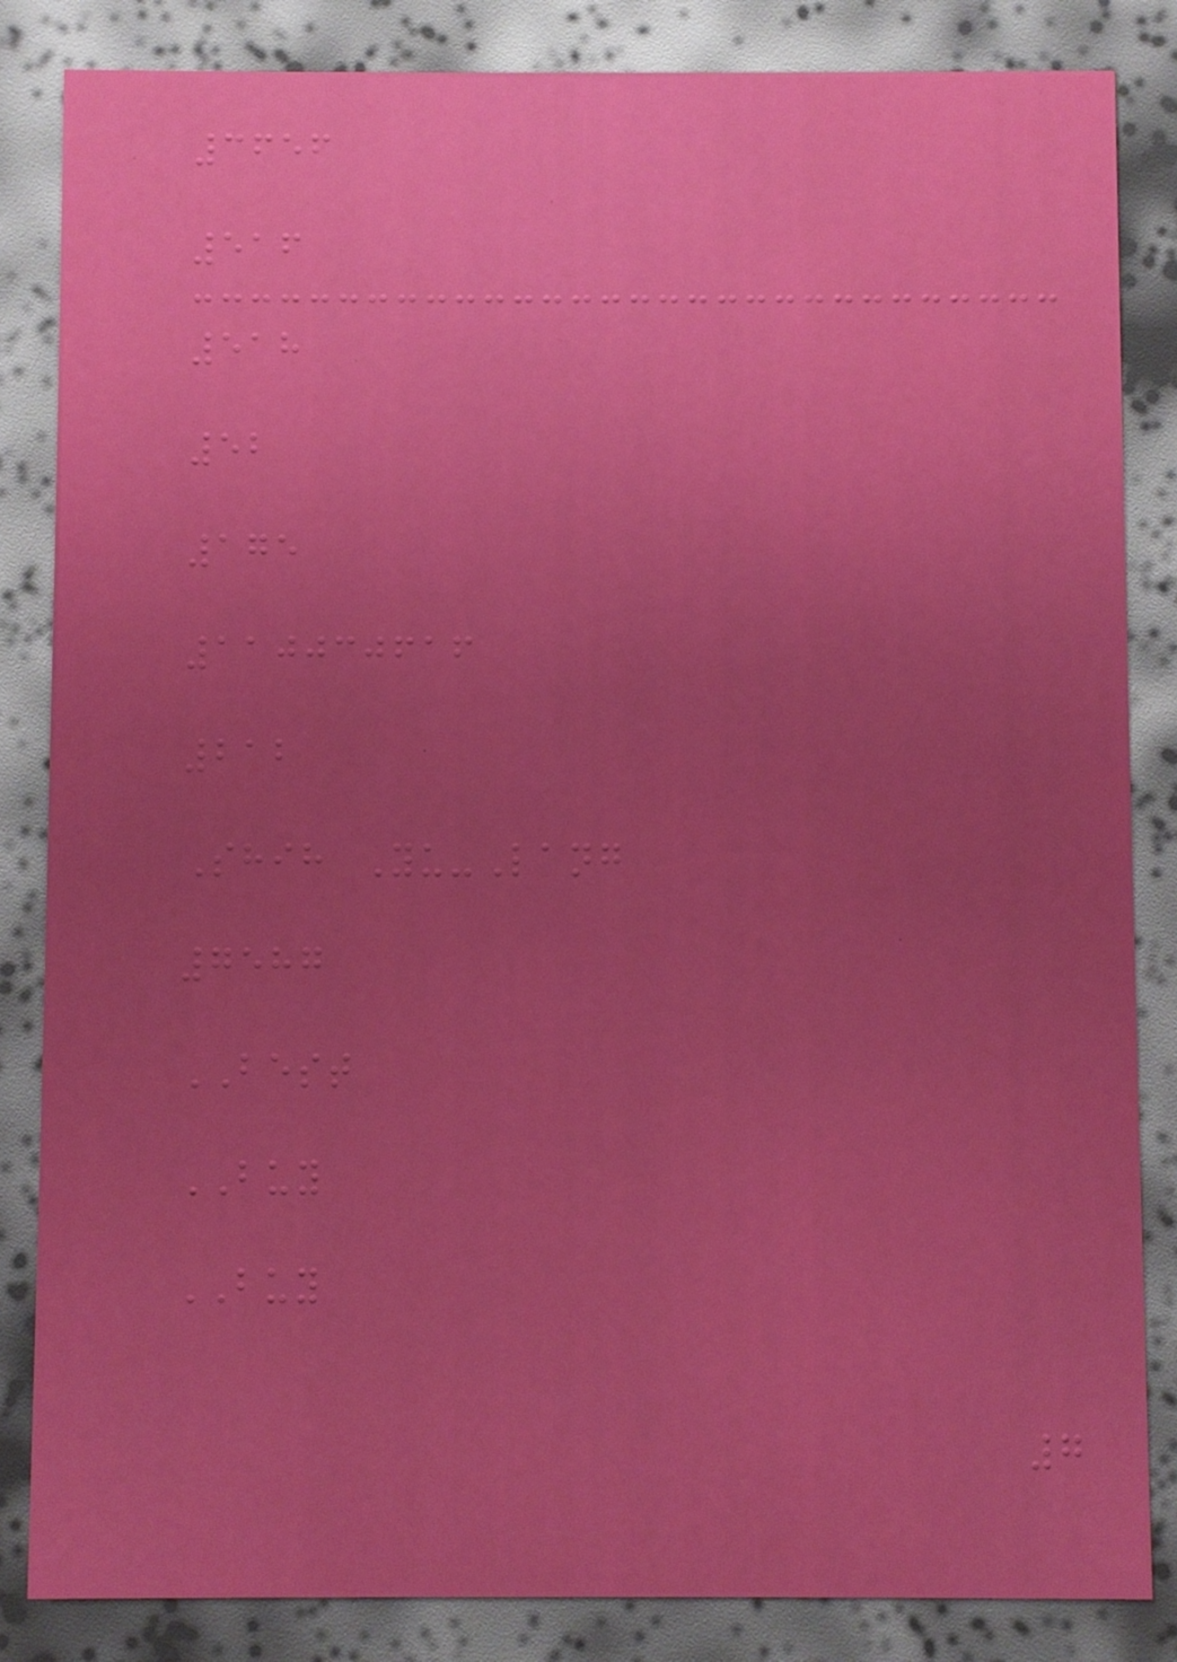3656
516
518
52
175
110030616
212
Shih Yu-Lang
7587
BEST
BUY
BUY
7
